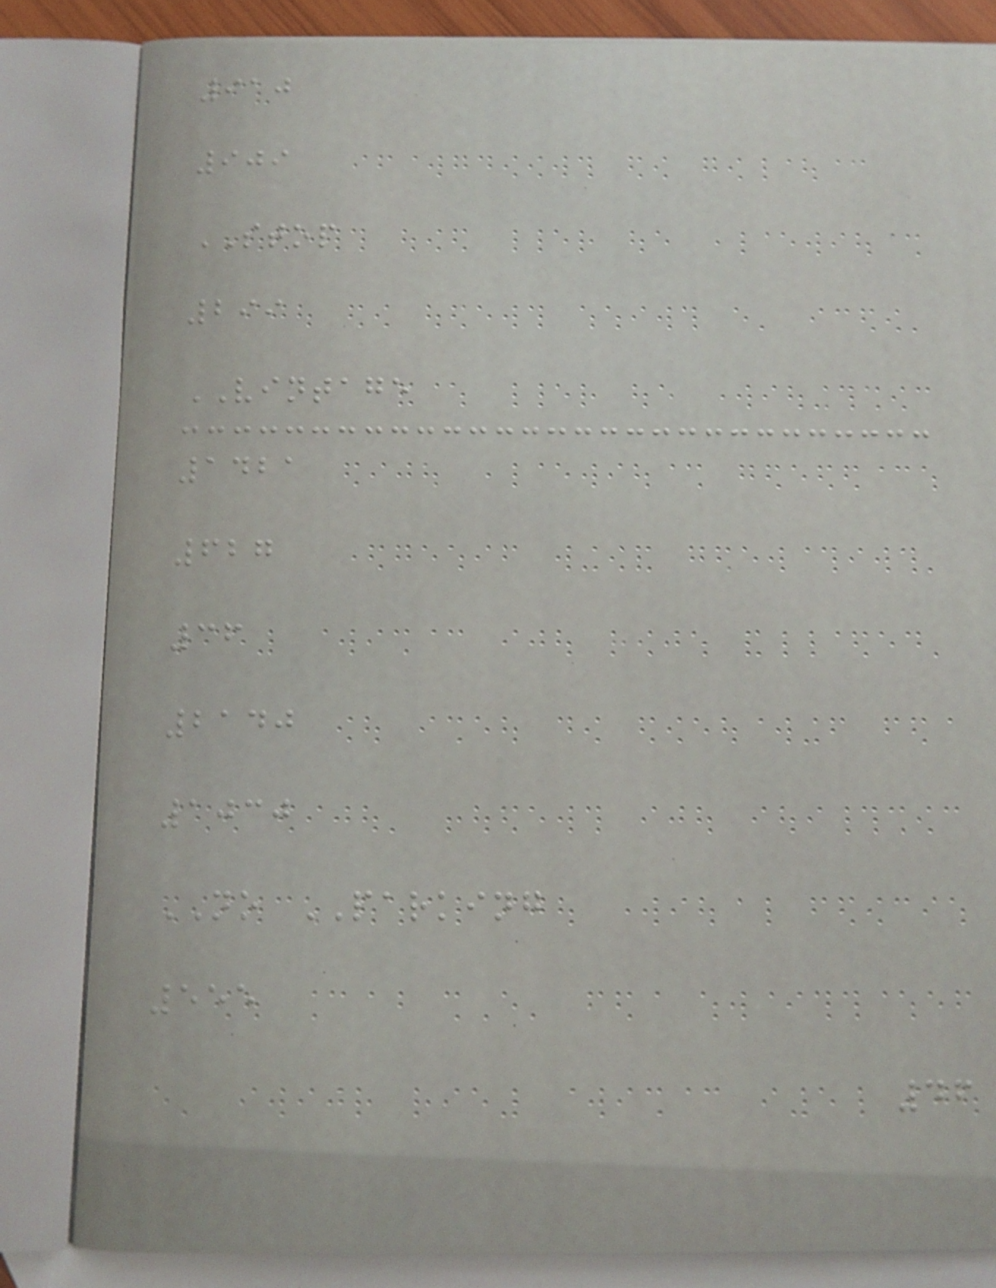910
909
STOP
299
VINTAGE
1421
627
36
2140
1030
NO PARKING
555
46
